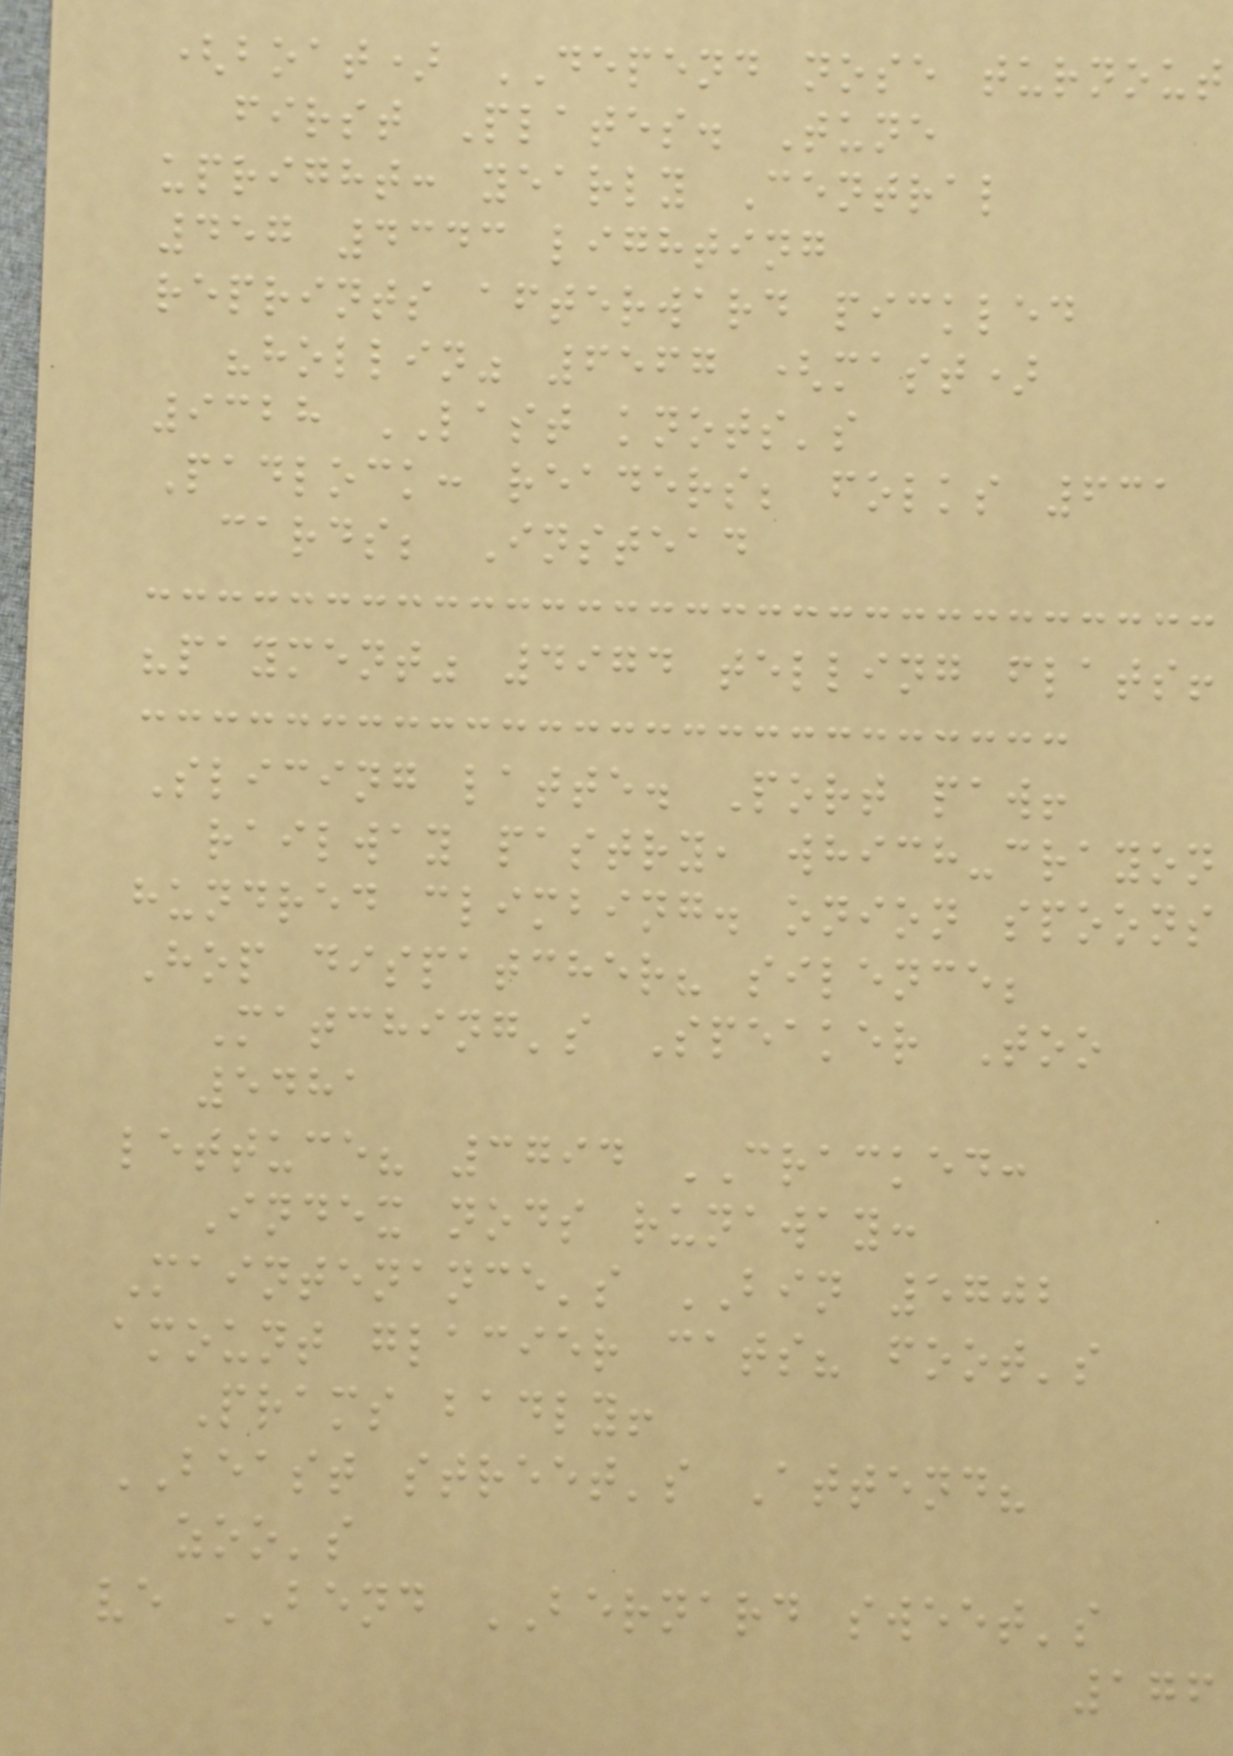(boat) DEPEND nose turnout
first Plates. Tune
upright: yearly Central
457 4343 lighting
reprints afterward pickled
"hollin" 6567 (mast)
9328 LAST knots's
Padlock: readers; folks 631
cards; Instead
"payment" 4974 telling flats!
Slicing latte. Port paw!
railway pastry, which-crayon
hundred climbing. onion spoons
Hop dispatcher? silence;
Matching's Speaker Too
5481
lettuce? 3794 CRACKED:
Index nods runaway:
Maintenance's BIN 5702
amount glacier cats? foot's
Prams badly!
BEAST street's Attend?
zoo's
ve BEND BERNARD sweet's
176
